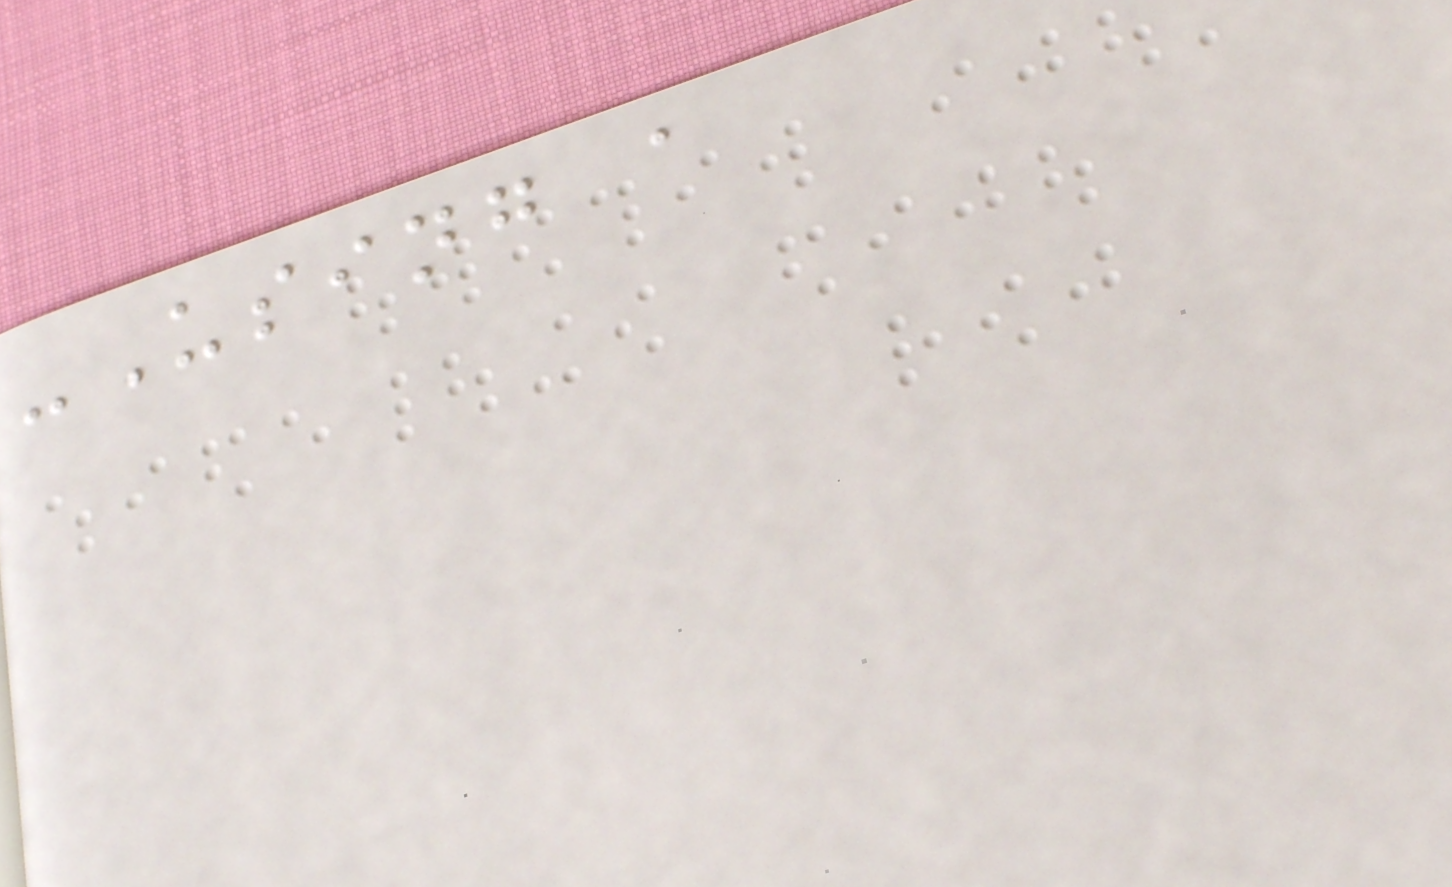-Using a
